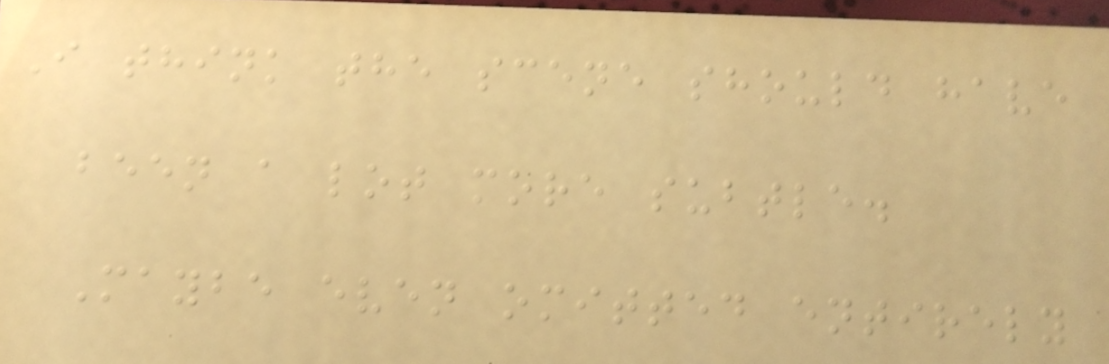I think the scene should have
been a lot more subtle.
Maybe even omitted entirely
